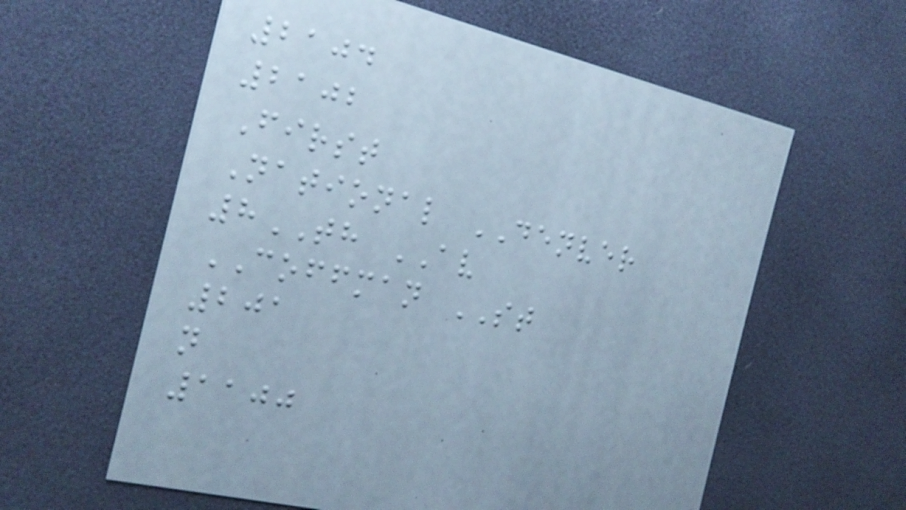2104
2102
First
National DENVER
8TH AV
COFFMAN ST
201
n
1100
